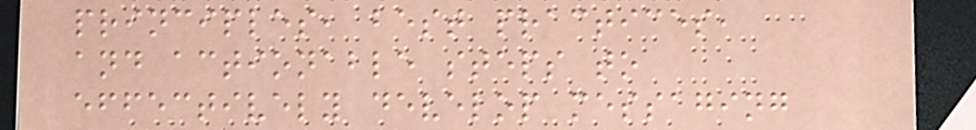principles, best practices,
and actionable steps to
effectively develop messaging
